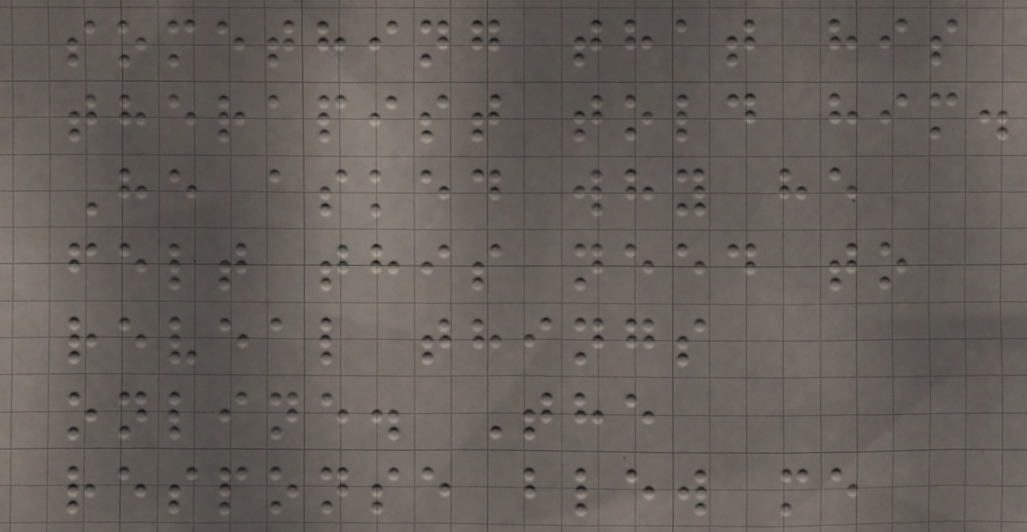something that his
therapist told him.
He asked why he
felt this need to
reveal things
online. The
response blew me
